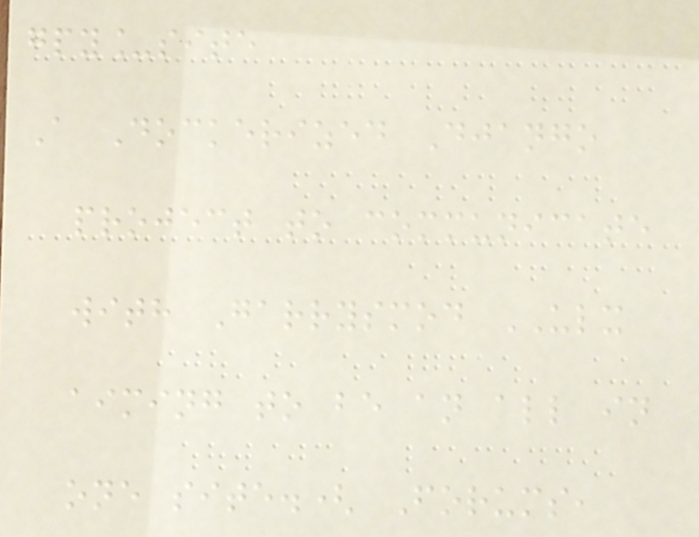gpy_site
A Dockerized Django
project to communicate
with Garrysmod ULX
aiming to be an all in
one site.( Forums,
